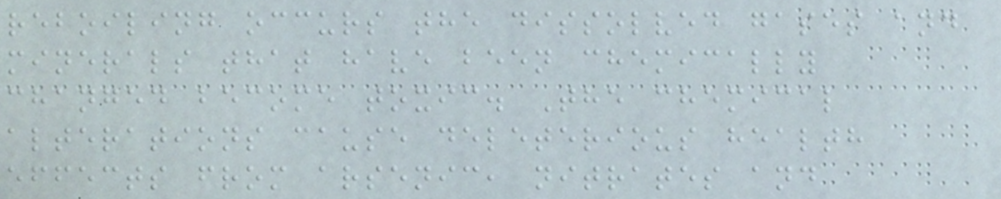reboiling occurs the dissolved gases and
minerals that have been chemically
changed become toxic. The chemical
alterations cause deleterious health
effects from arsenic, nitrates and
